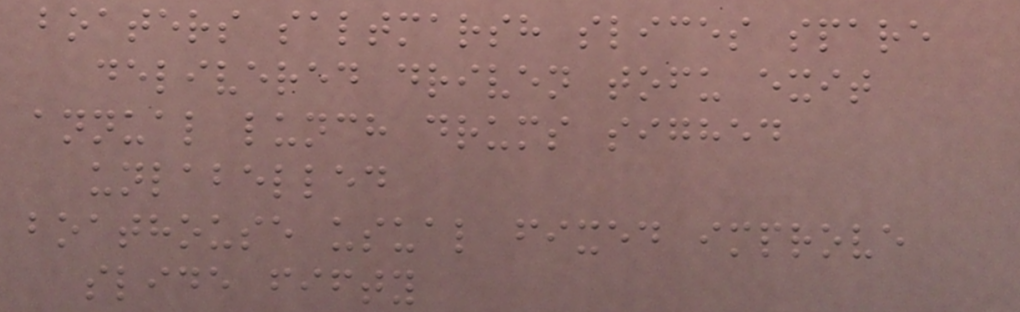boaters saltmarsh slices spare
delivered driven tofu exit
annual lunch drums sighed
unlabelled
boathouse usual fixed improve
slide fifty
